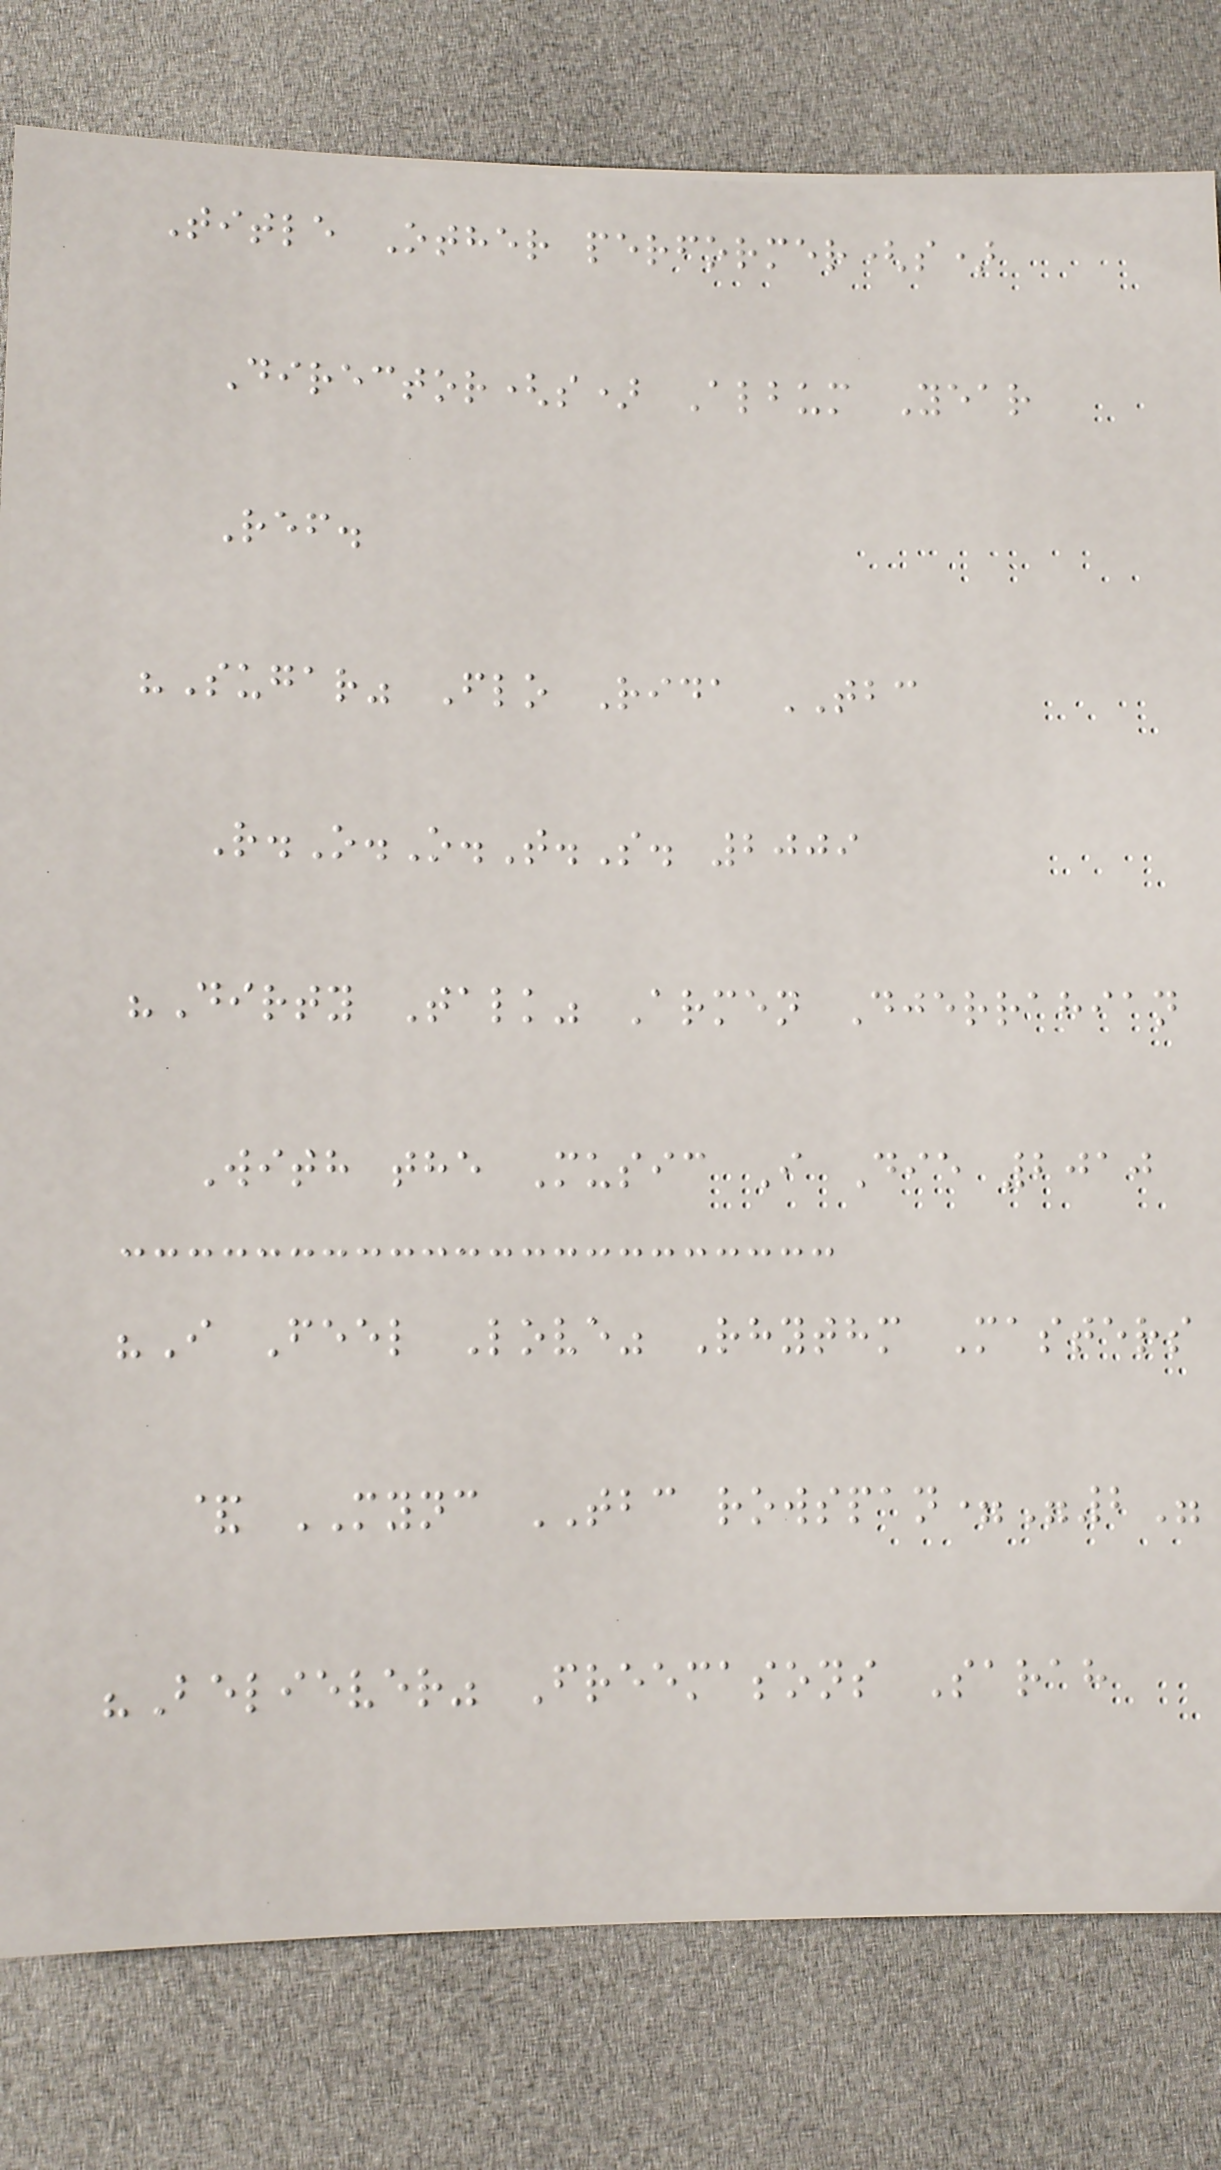Title Other performer(s)
Director(s) Album Year
Ref.
"Sugar" Flo Rida TBC
R.O.O.T.S. 2009
"Dirty Talk" Armen Djerrahian
With the Music I Die 2010
"I Feel Love" Rhythm Masters
& MYNC TBC rowspan="2"
"Believer" Freemasons Sarah
